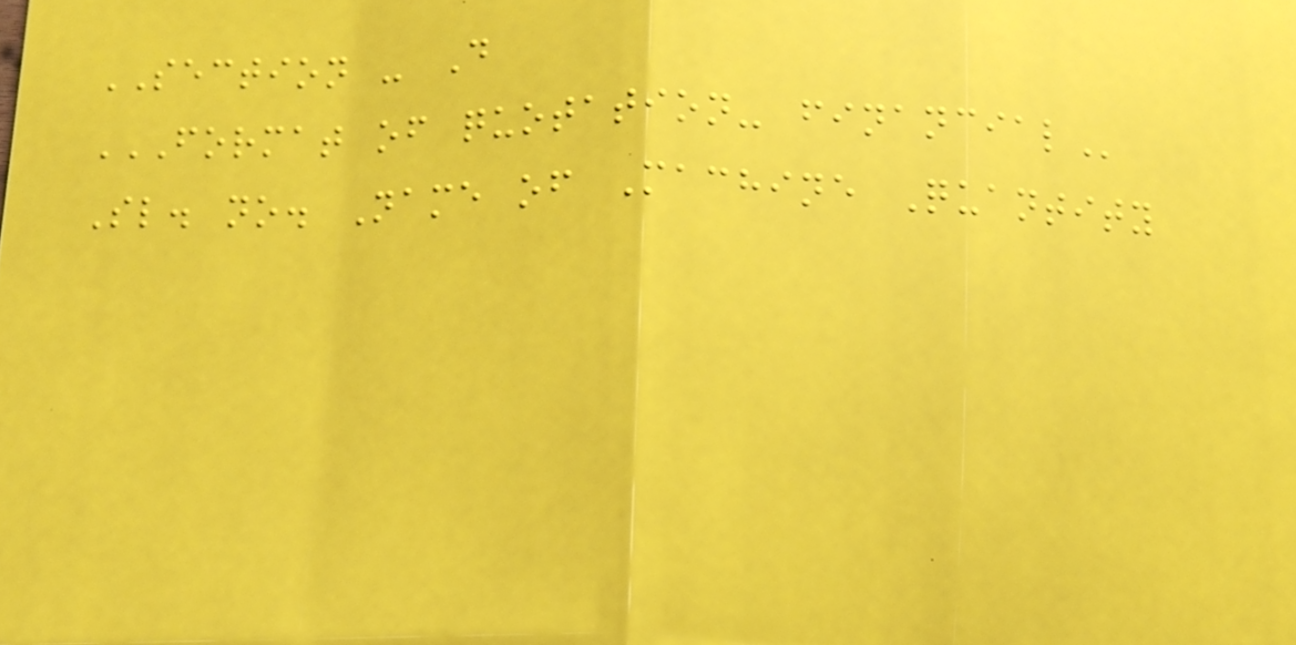SECTION - D
FORMAT OF QUOTATION- FINANCIAL
Sl. no. Name of Machine Quantity
